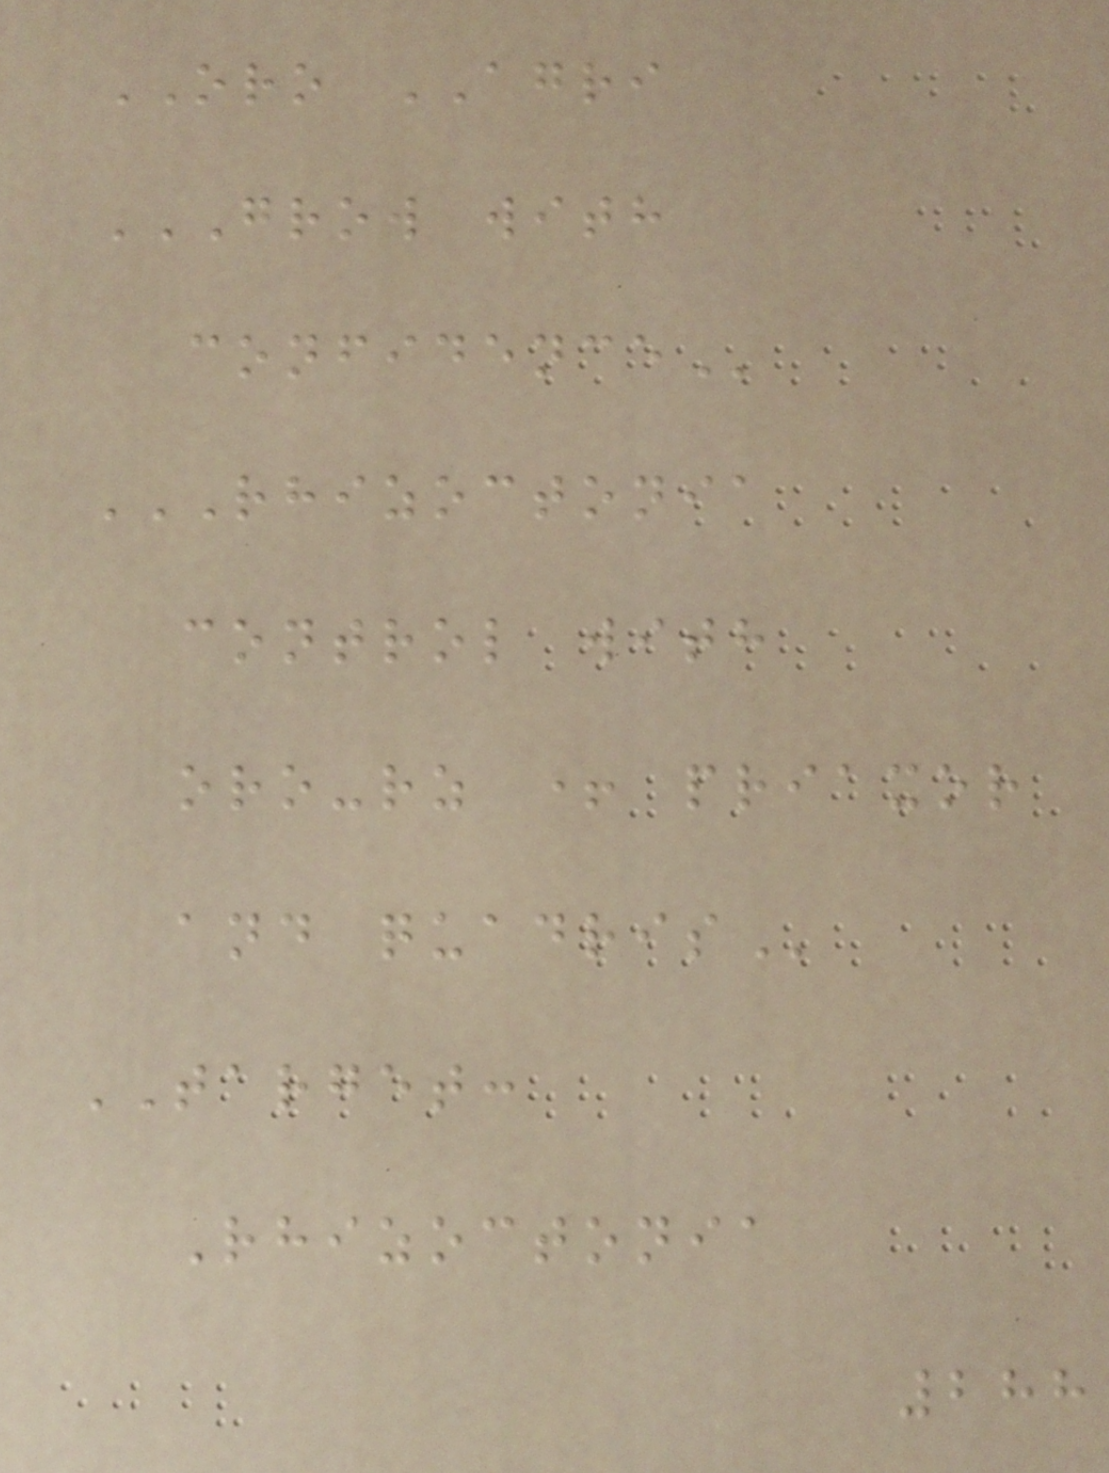ORO AGRI
GROW WITH
CONFIDENCE
RHIZOCTONIA
CONTROL WITH
ORO-RZ + PRIAXOR
AND QUADRIS
TARGET:
Rhizoctonia
288
